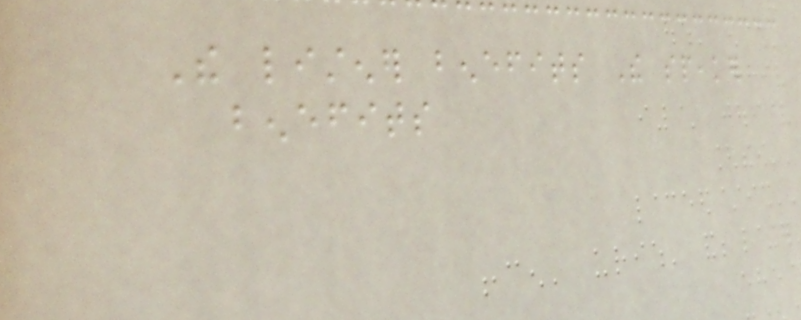The listener benefits The speaker
benefits
